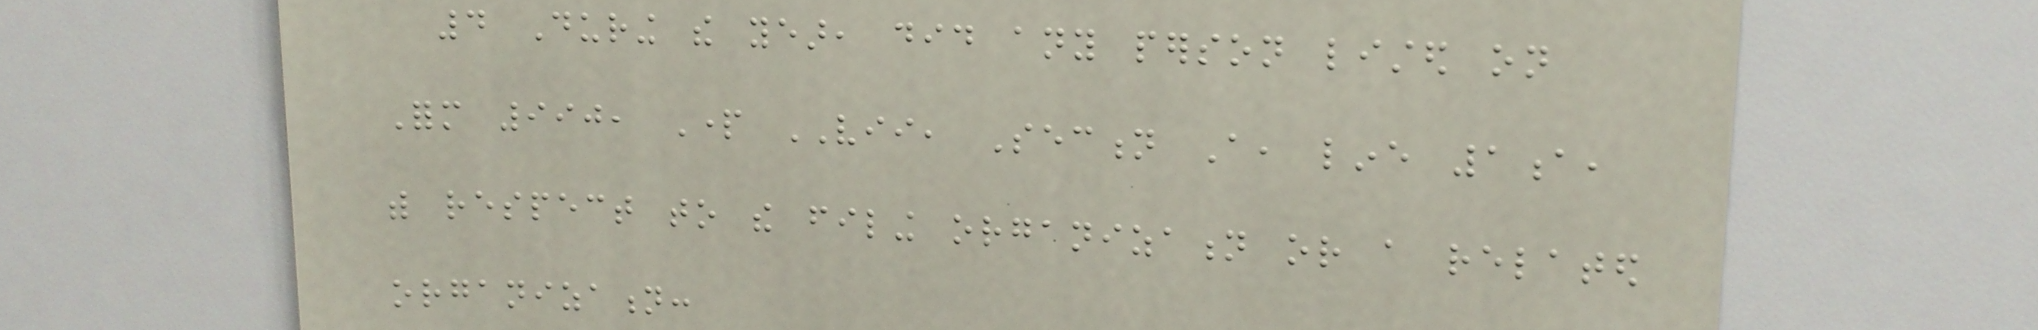4 During the year, did any person listed on
Form 990, Part VII, Section A, line 1a,
with respect to the filing organization or a related
organization:
